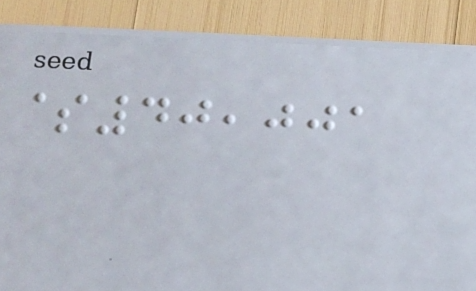$40,001
